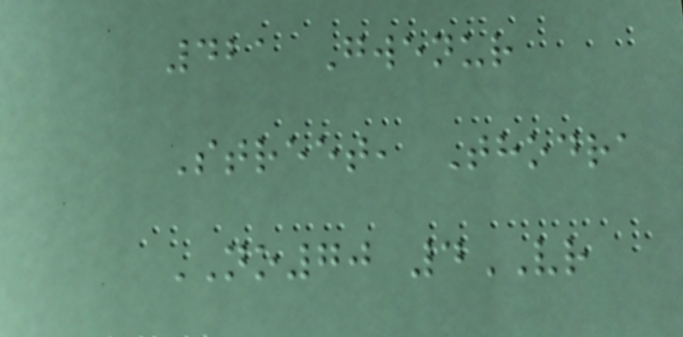421 Gwenur
Street, Thodra
NO70 4VR
